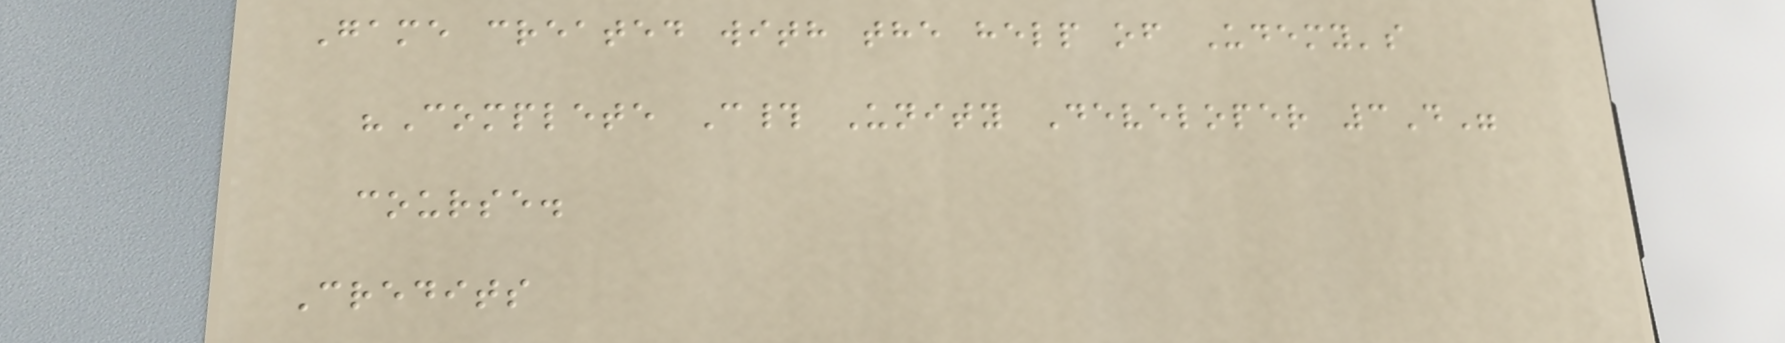Game created with the help of Udemy's
"Complete C# Unity Developer 3D"
course.
Credits
